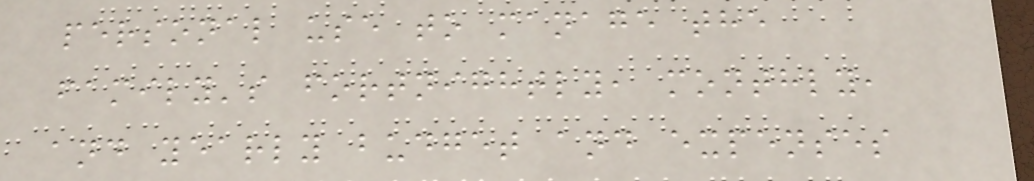personal use to manage the
family's fortnightly, monthly,
and yearly budget and expenses
